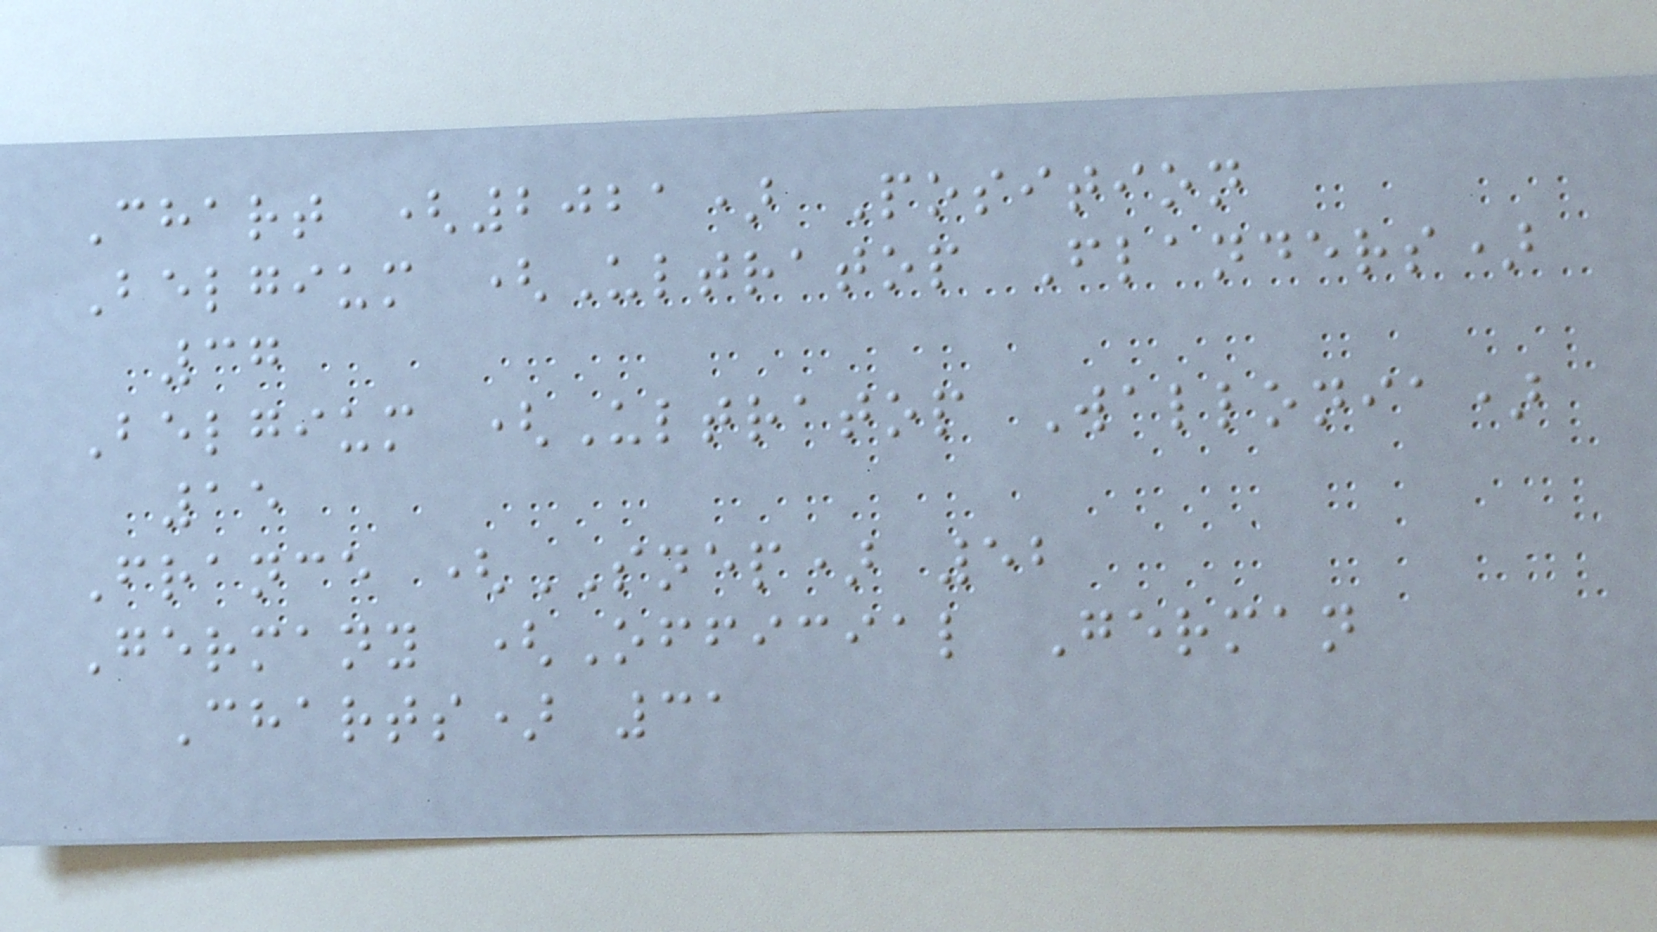Chart (2021) Position
Belgium (Ultratop Flanders)
37
Belgium (Ultratop Wallonia)
15
France (SNEP) 52
Germany (Official German
Charts) 31
